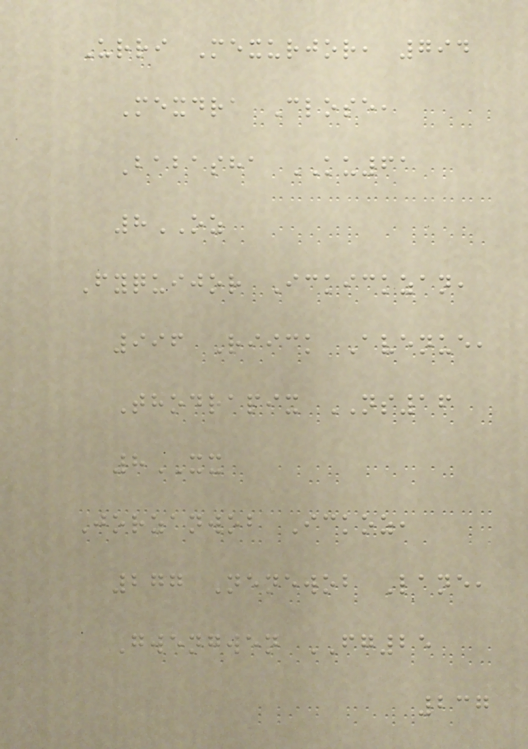Urri Mexurjor, 794
Mexdra Close,
Babasha KU61
8OZ
Fyquijor Ickickzan,
996 Riick Avenue,
Thodrapix NS16
8XX
Jorzanwob Ickoz,
277 Nenewob Lane,
Gwengwen FG25
237
